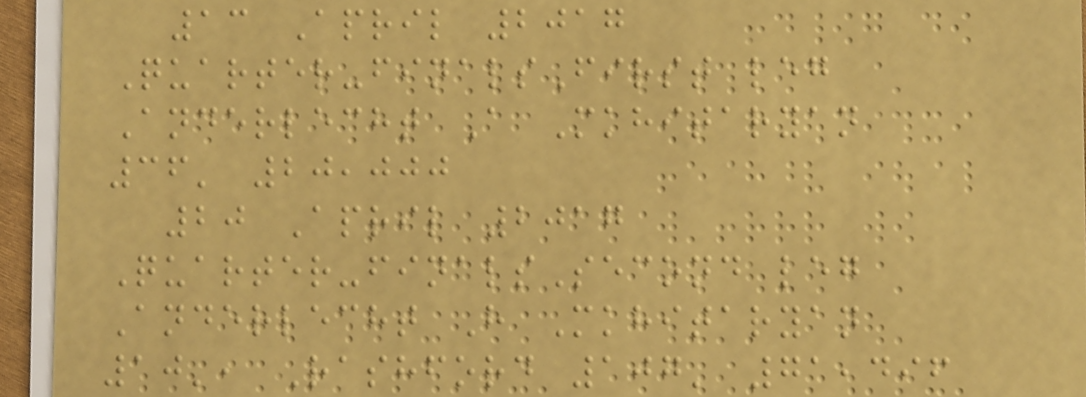13 April 2017
Quarter-finalsFirst leg
Anderlecht A Mkhitaryan
36' 20,000
20 April 2017
Quarter-finalsSecond leg
Anderlecht H Mkhitaryan
10', Rashford 107' 71,496
